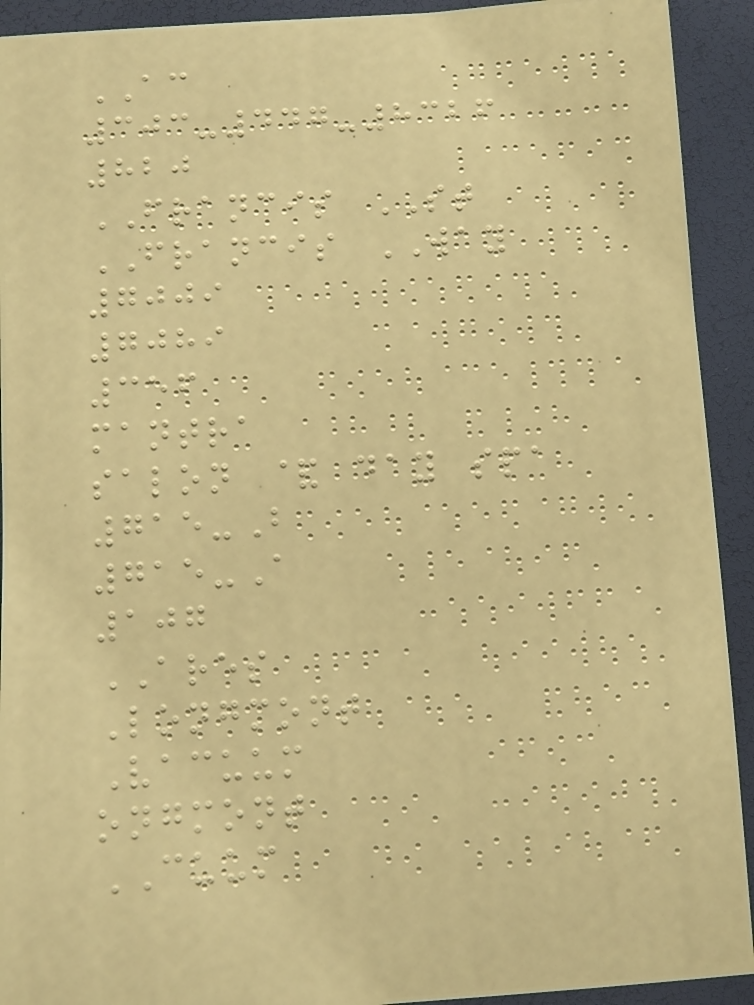AC
303-447-8326
820
FRANCIS ST
FRANCIS WAY
7009
7089
356
mantra
salon & day spa
715-B
715-A
107
ARES
Longmont
Vacuum
ongmont
CUUM
